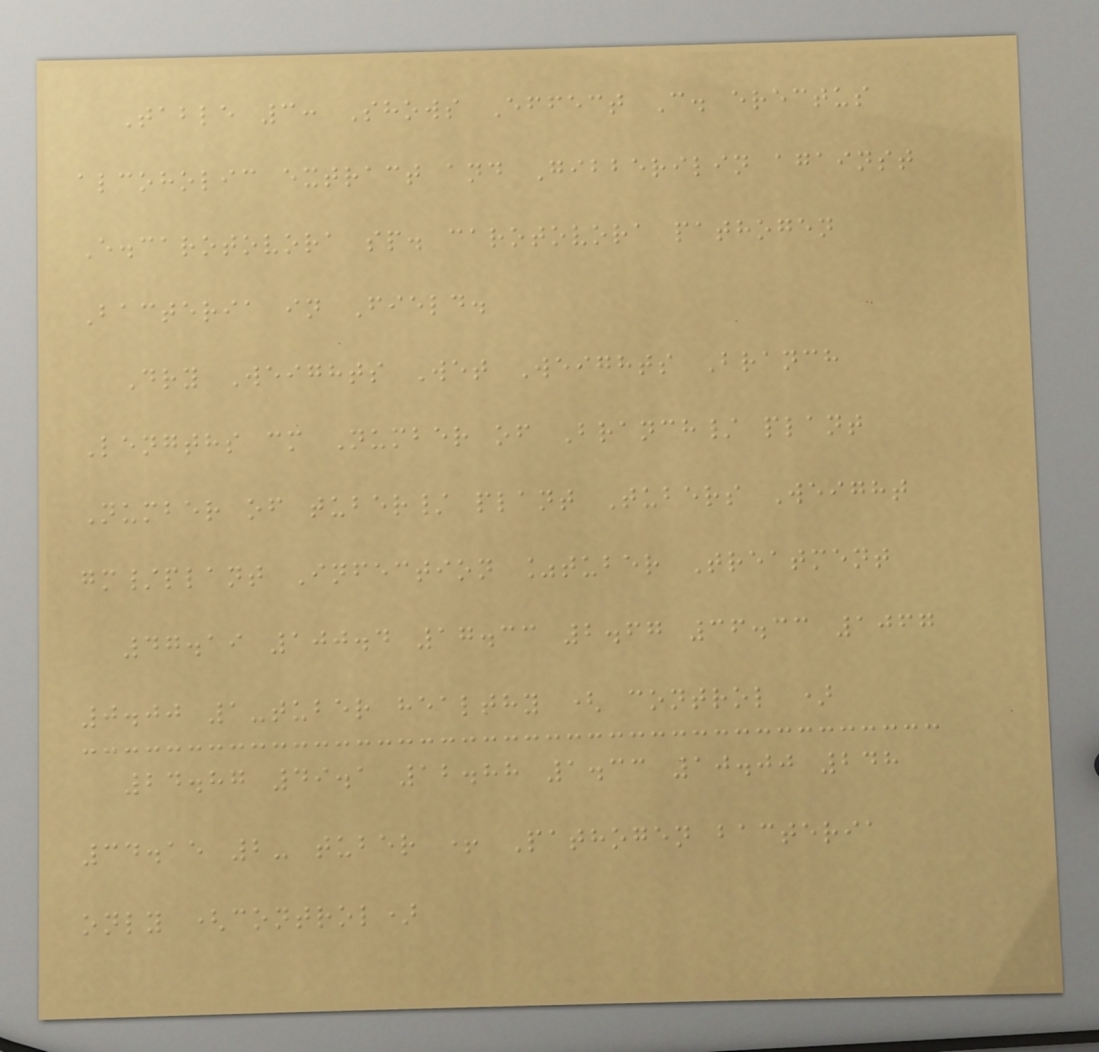Table 3: Shows Effect C. erectus
alcoholic extract and Gibberilin against
E.carotovora sp. carotovora pathogen
Bacteria in Field.
Dry Weights Wet Weights Branch
Lengths cm Number of Branch/ plant
Number of tuber/ plant Tubers Weight
gm/plant Infection %tuber Treatment
47.19 100.4 17.33 2.67 36.33 1067
0.00 1-tuber healthy ( control )
24.87 49.1 12.88 1.33 10.00 248
34.15 2- tuber + Pathogen bacteria
only (control)
